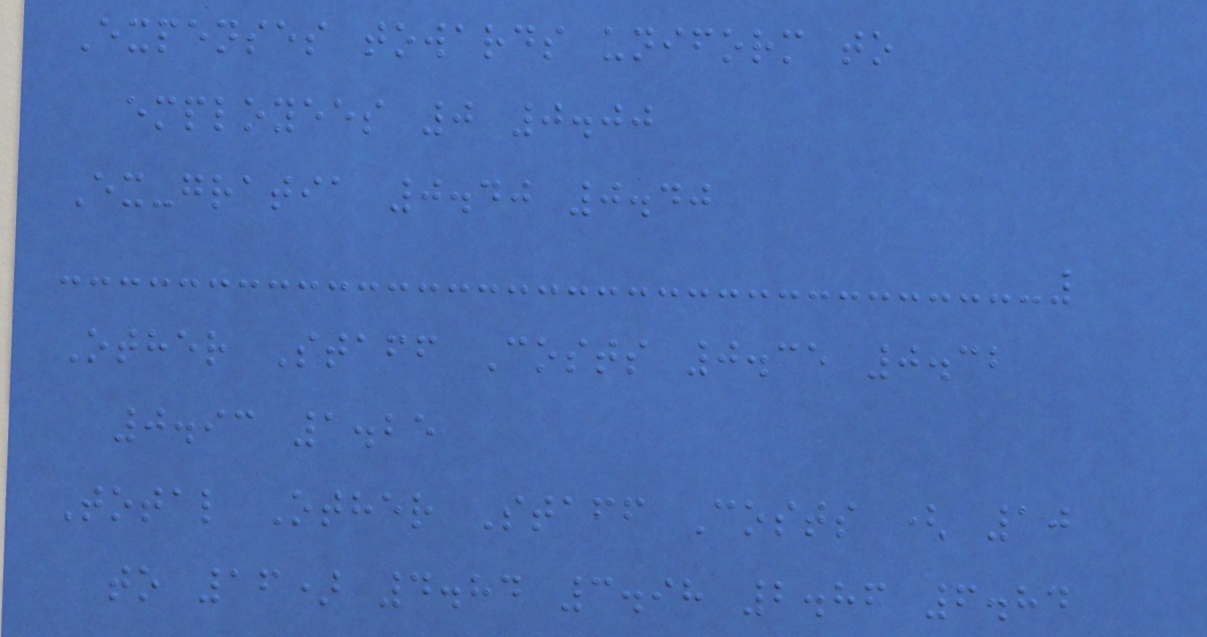Expenses towards uniform to
employees 0 0.00
Ex-gratia 0.40 0.40
Other Staff Costs 0.35 0.32
0.93 1.25
Total Other Staff Costs ( 10
to 16) 4.84 3.98 2.86 6.84
